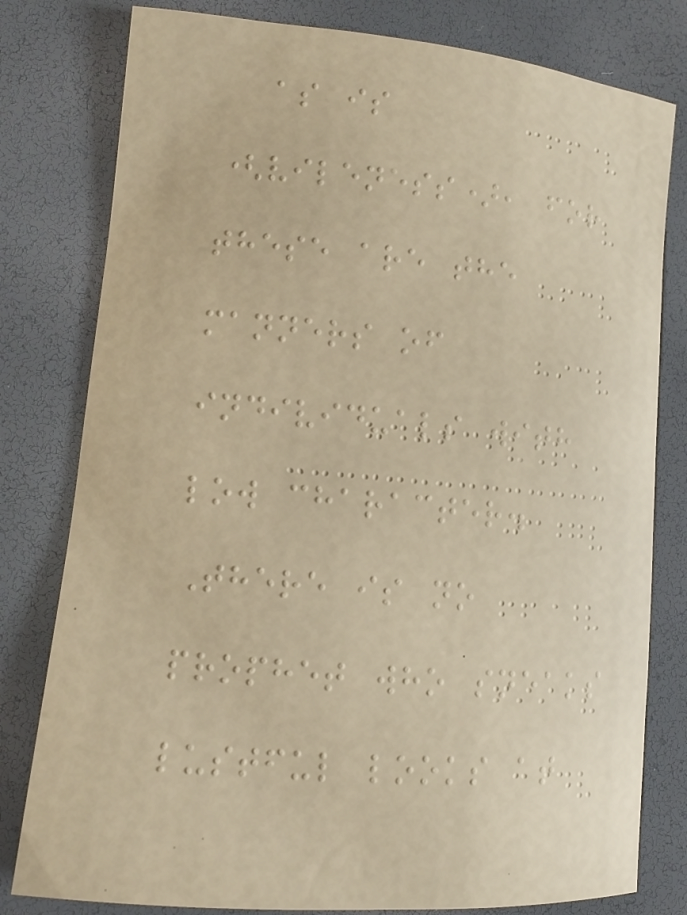as is
(vileness), for
these are the
manners of
individuals with
low character.
There is no
prophet who sneaks
lustful looks at
